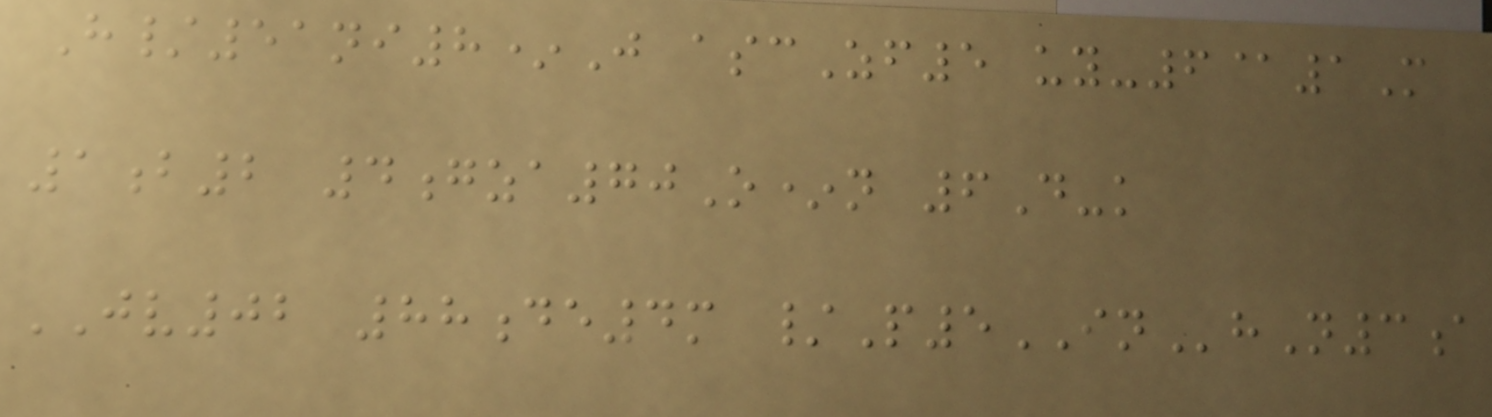H/51ni8*J ascZf5 uy-6@1M
1b2 4gza70O*n 6D-k
JV02 88de4m /P5INhN3a
